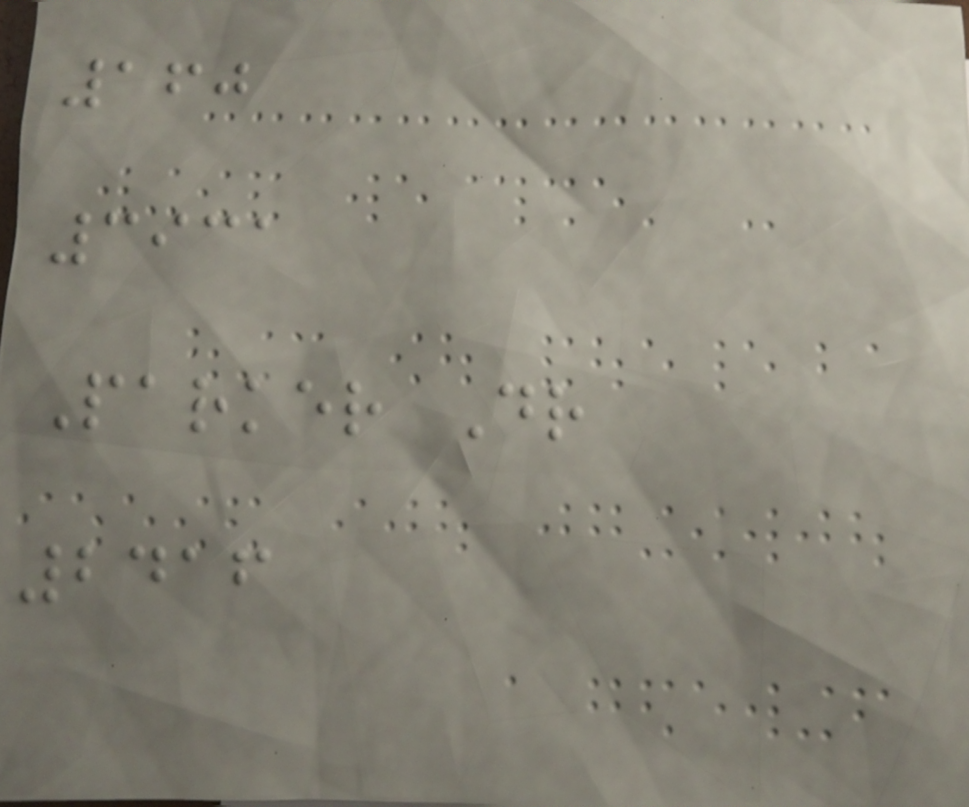160
3931
Parker Dr
2416
